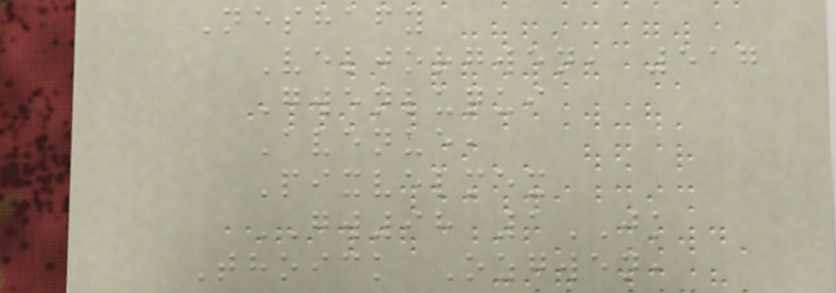Neshafy
Veljorgwen, 517
Gwenluqui
Avenue,
Pixvelmex
GW98 1JK
Thoick Ozgwen,
